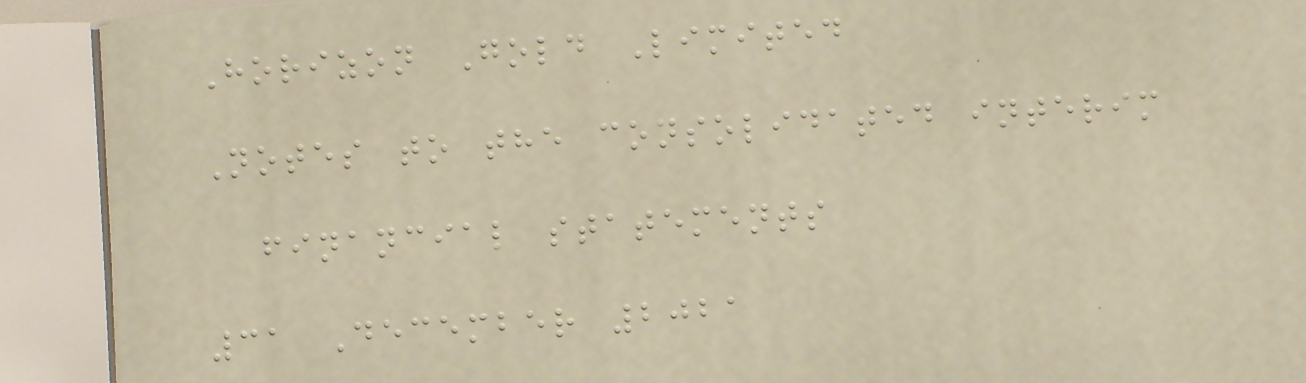Horizon Gold Limited
Notes to the consolidated interim
financial statements
31 December 2021
